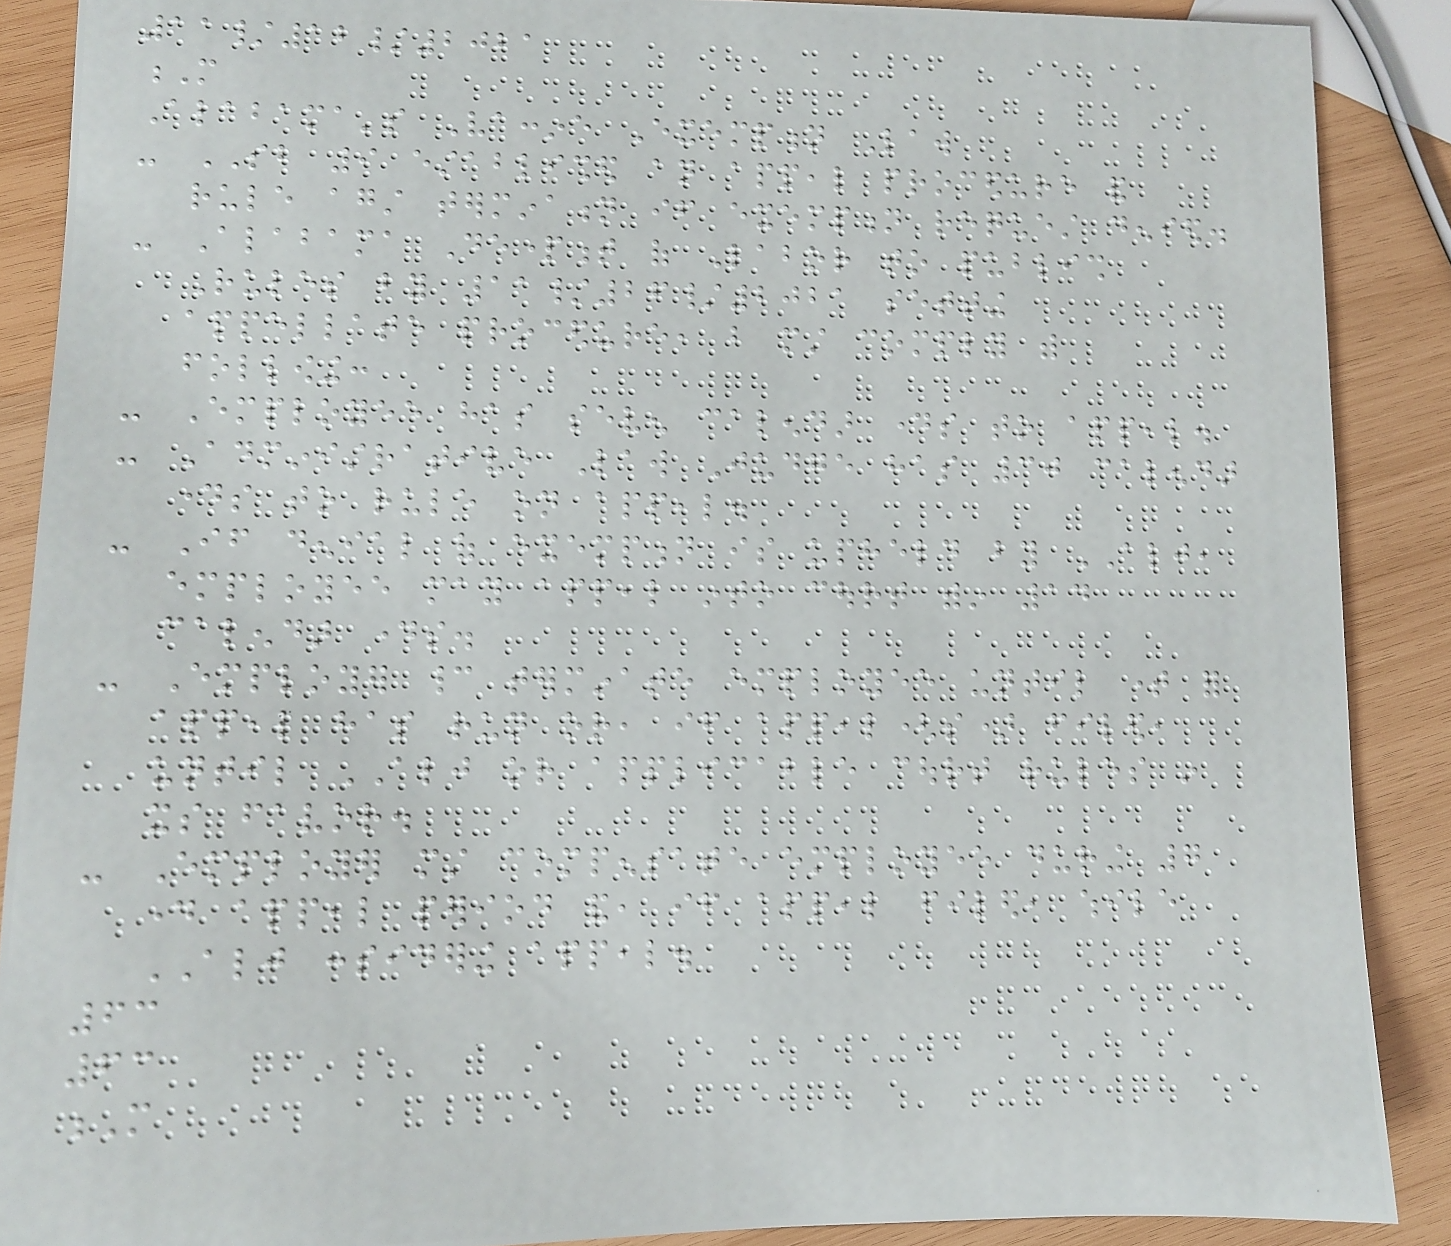11/12/2021
M
Alabama's Vaccine Exemption Law
- SB 9 established an appeal procedure and
rule against termination if exemption request denied.
- Alabama Department of Labor to publish
Rules by 11/26/2021 setting
appellate procedure, but must comply with
following:
- Employee has seven calendar days to appeal.
- Administrative Law Judge has 30 calendar
days to rule on appeal.
- If denial of exemption is upheld by ALJ,
employee may appeal into court within 14
calendar days.
- Employer cannot terminate employee until time for
appeal has run or, if appeal(s) filed,
until ALJ or applicable court rules in
its favor.
- Employer must compensate employee during 7
day appeal period and, if appeal filed, while
ALJ considering appeal.
63
63
M
